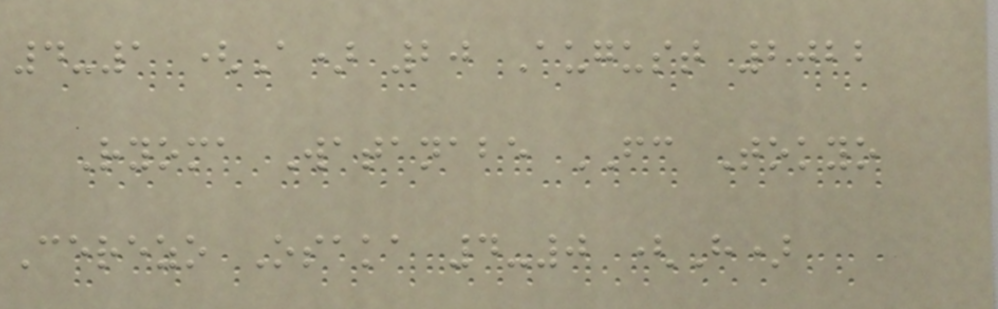4-1 (A) 20 August 2022
Ryoma Watanabe FC Tokyo
Cerezo Osaka 4-0 (H)
